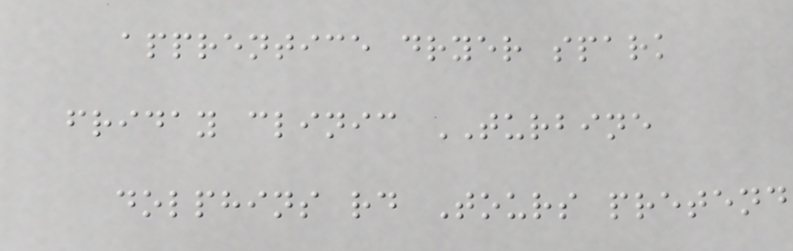apprentice dryer spark
friday clinic TURBINE
dolphins rd Tours pretend
